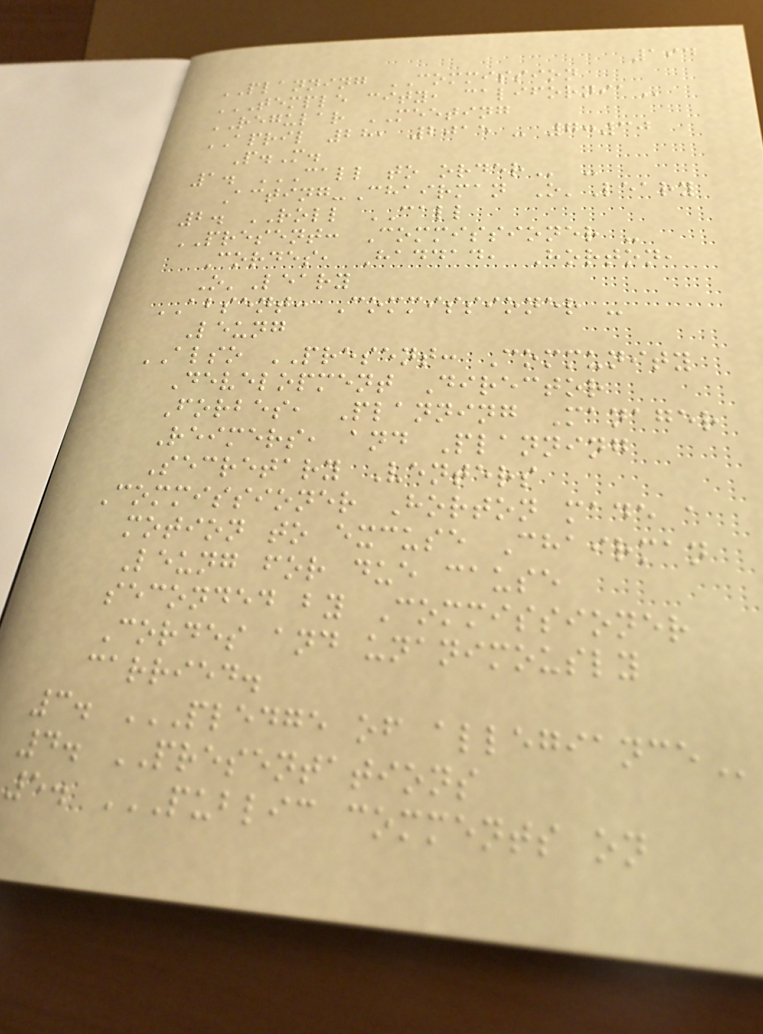194
PLANNING COMMISSION
TEMPLE CITY, CALIFORNIA
REGULAR MEETING
APRIL 28, 2015 - 7:30
P.M.
1. CALL TO ORDER -
Acting-Chairman O'Leary
2. ROLL CALL
PRESENT: Commissioner -
Cordes, Haddad, Horton,
O'Leary
ABSENT: Commissioner -
Leung
ALSO PRESENT: Community
Development Director
Forbes, Planning Manager
Reimers, and Planning
Secretary Venters
Commissioner Horton made a
motion to excuse Chairman
Leung for due cause
seconded by Commissioner
Cordes and unanimously
carried.
3. PLEDGE OF ALLEGIANCE
4. PRESENTATIONS
5. PUBLIC COMMENTS ON
